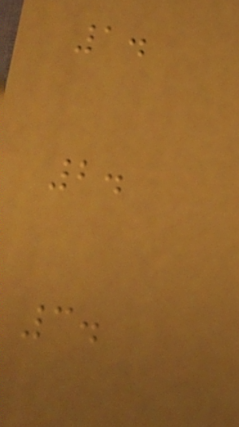1.
2.
3.
